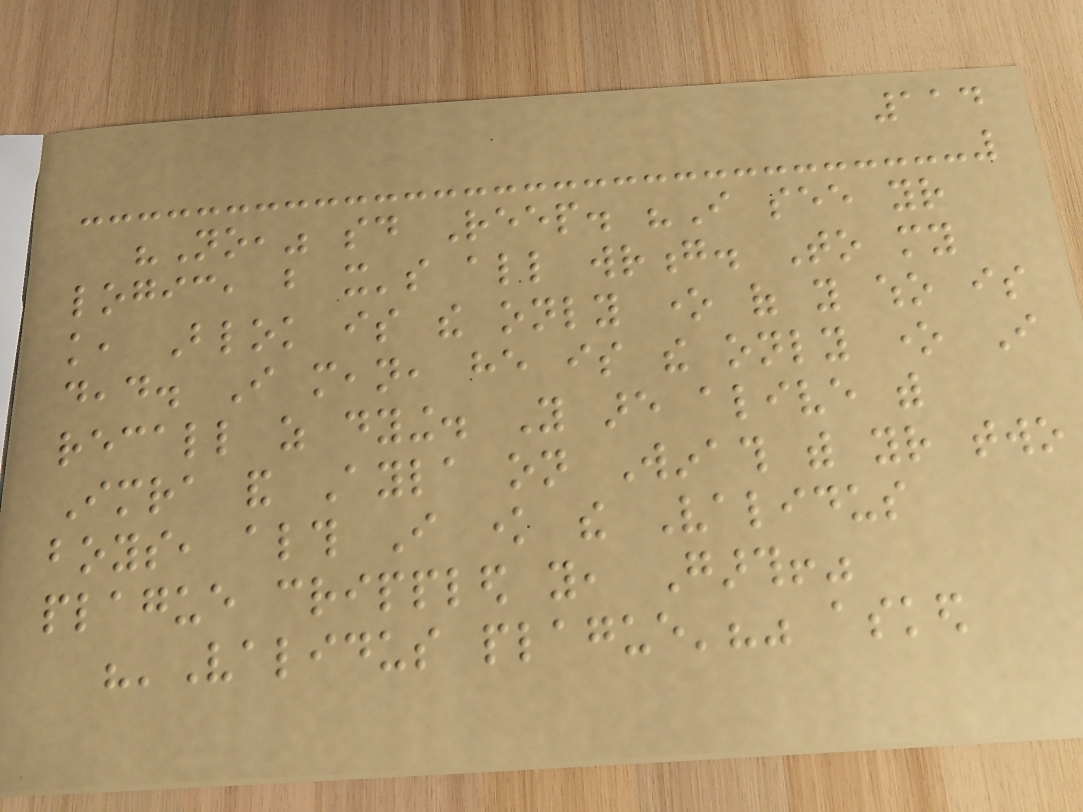114
"No," said Reep. "I see your
logic, but it's all wrong. To my
knowledge, Blok is the only one of you who is
dead. I mean, he is the only one I
recall as dying. You are alive with
Imra and Ayla on Winath with your two
boys, although I know the Validus
plague crippled you, Garth!"
"'Validus plague'?" asked
